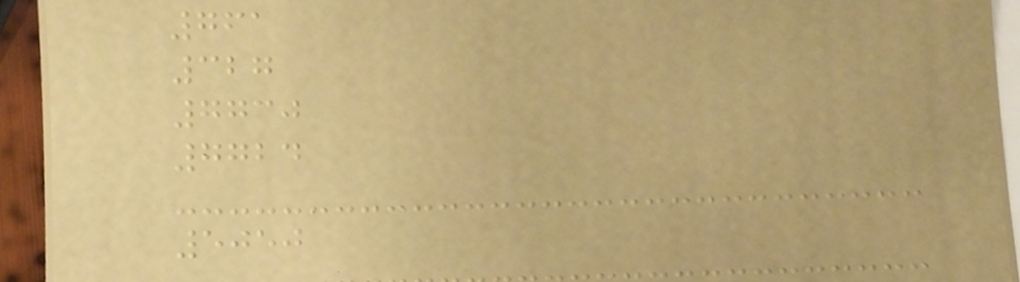761
327
7730
7724
5050
